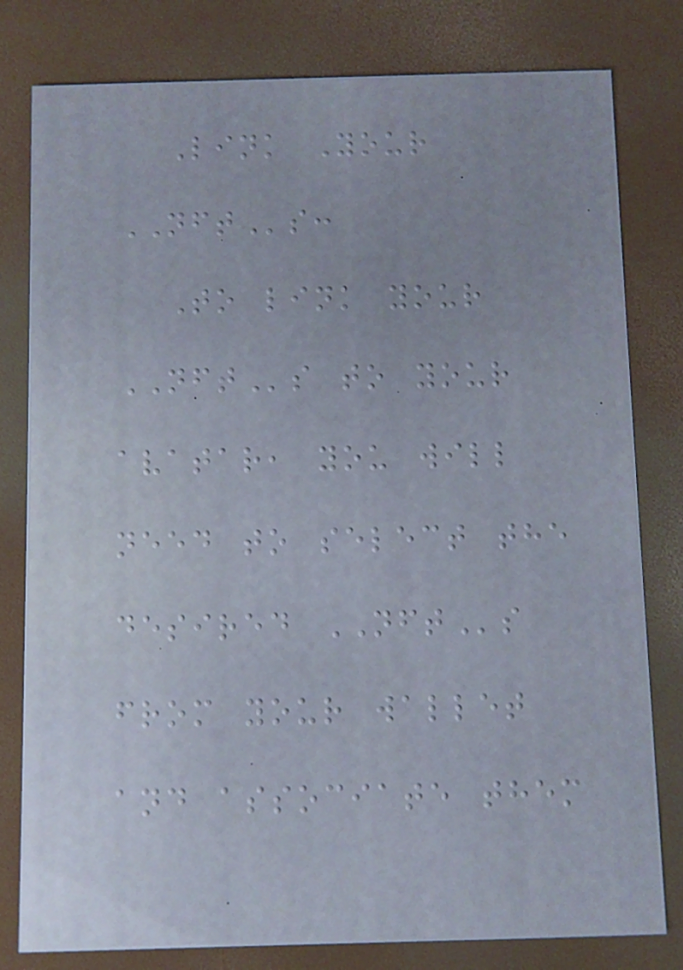Link Your
NFTs:
To link your
NFTs to your
avatar, you will
need to select the
desired NFTs
from your wallet
and associate them
